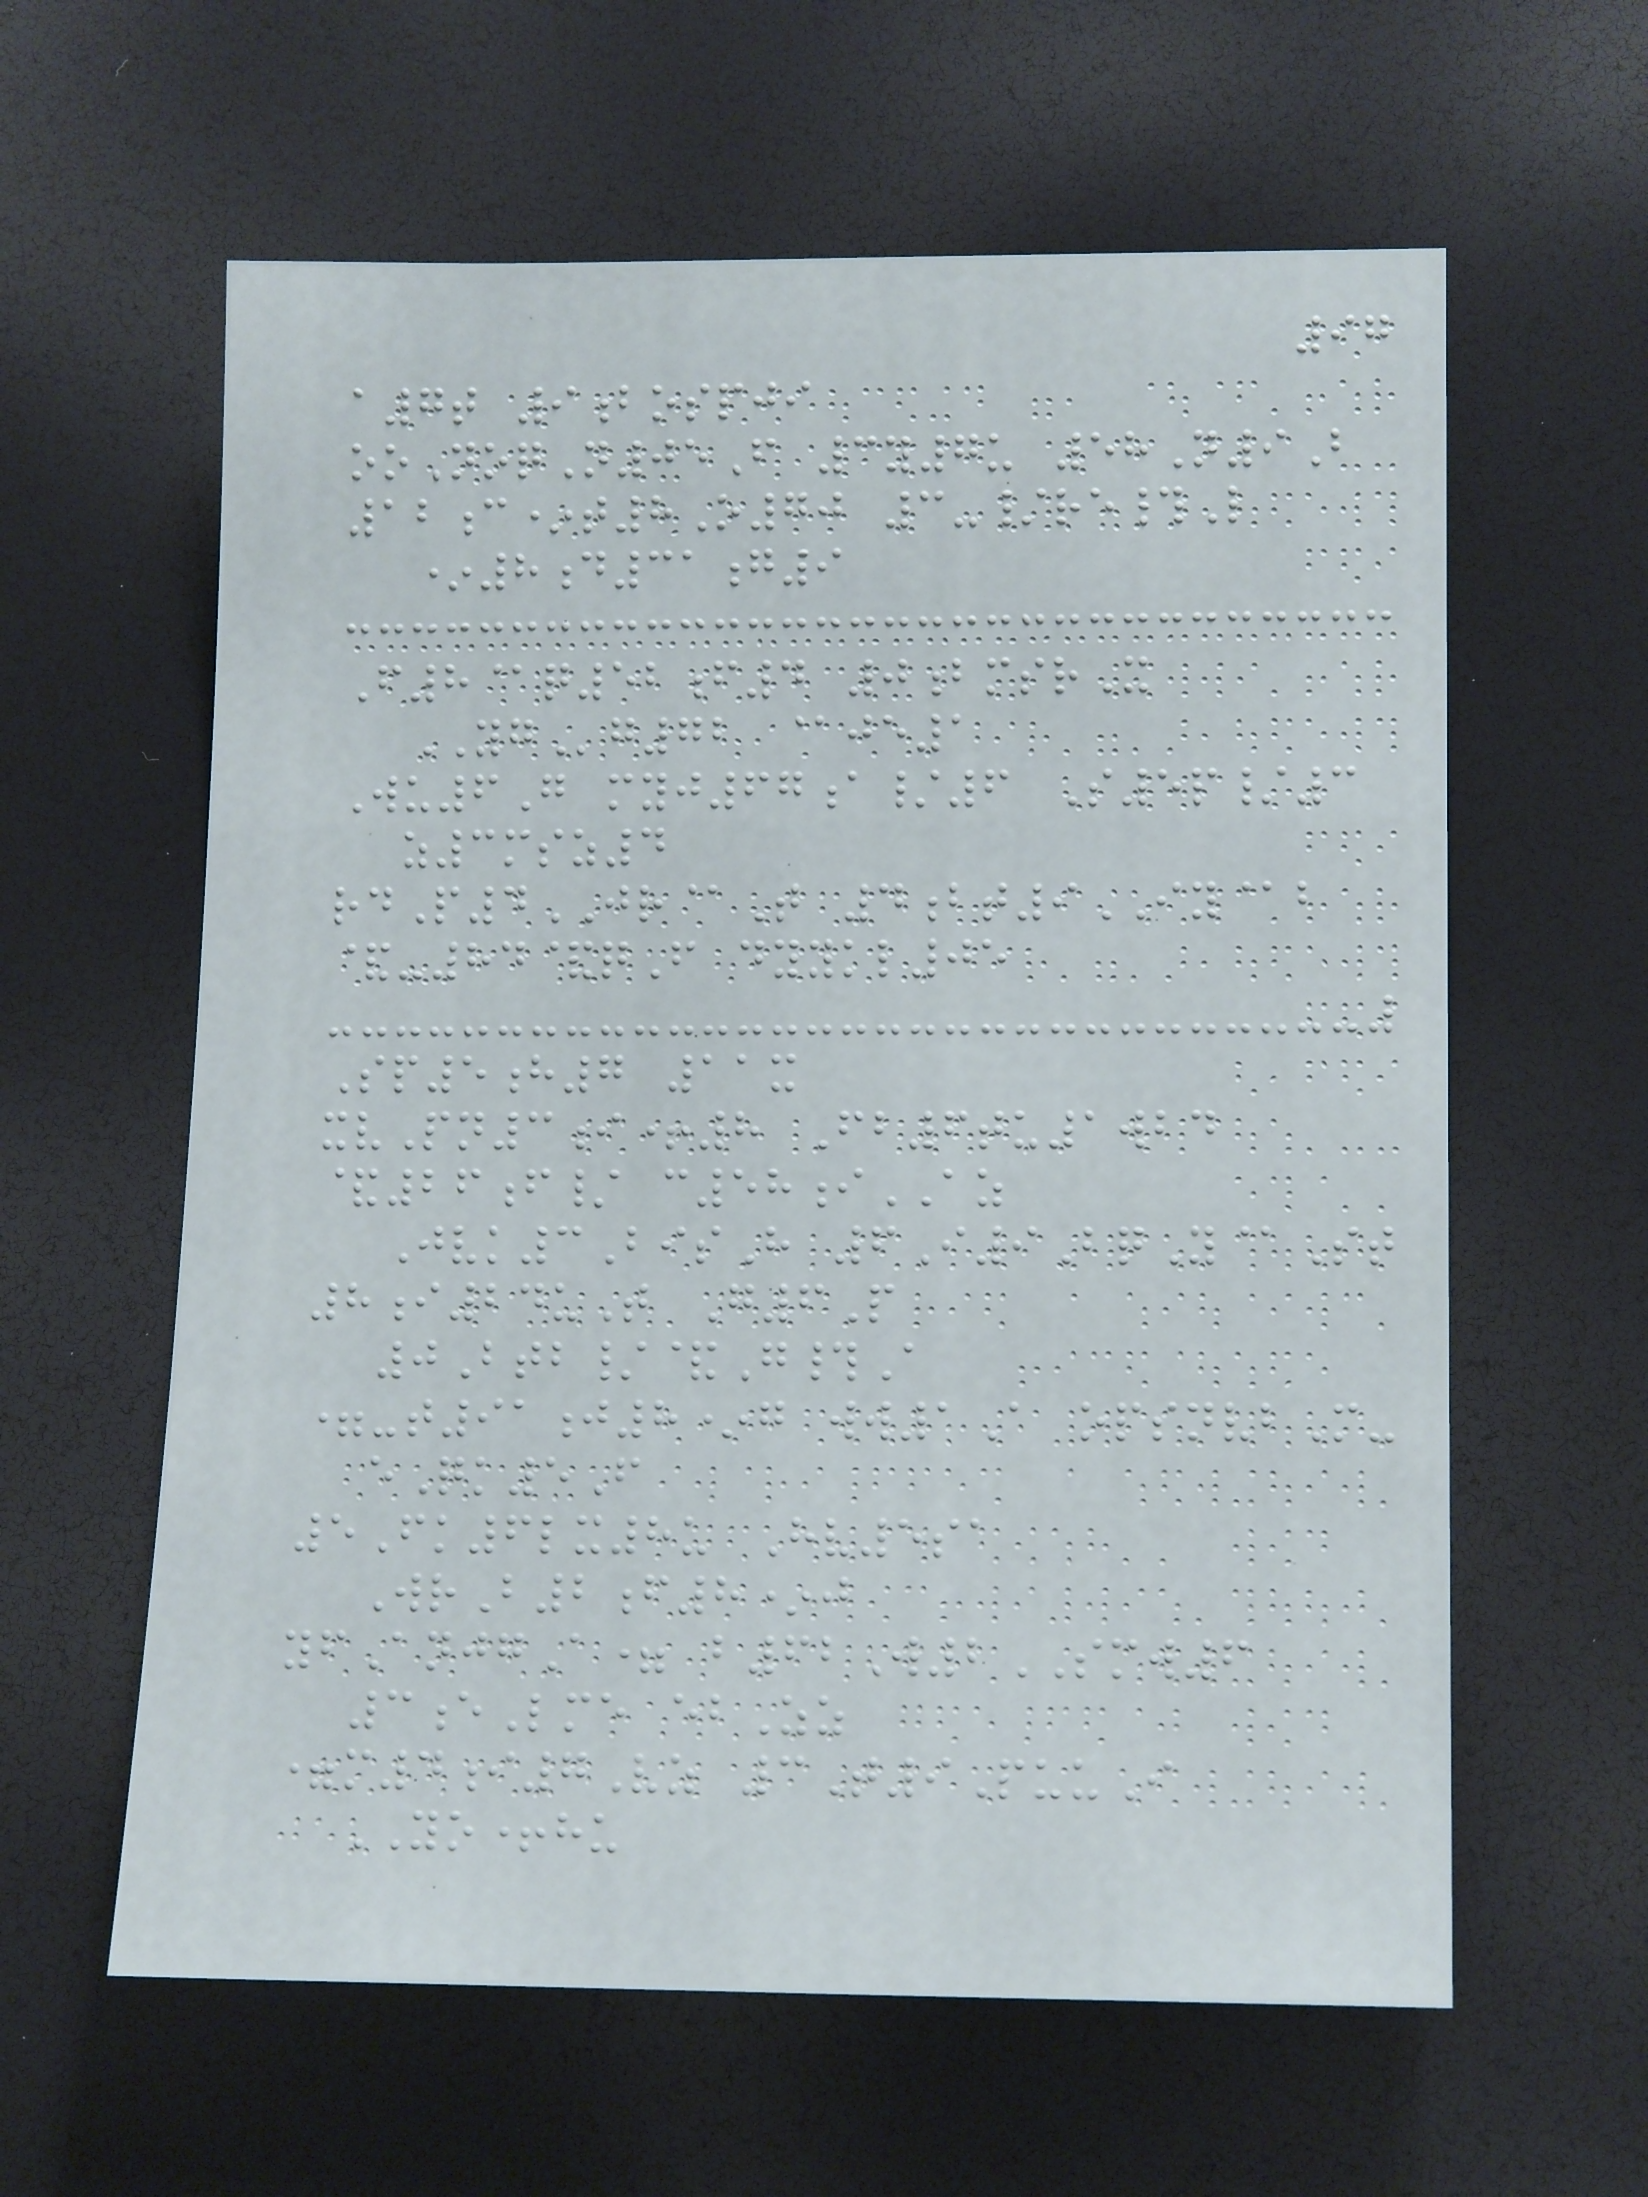97
a7t 9bospji
ooNoqN05F 3y7u 58N9B
12c*t8O70 3-/re#L
*8d31g9
F8@q52f4 0bmsrX
YGg72 @je1
Wu6G myj67a/6 S5p/3
z3msz4
rdP4JR@T 4bt9IY@b
&-84&qF dyykl05
Sp5h7 11x
xvPn3i+8 Fb6tu1wbd
&26f/ c58iAZ
Jvk3BisH 6I9BqY@St
8i24uT G6P
0Btb/&G#A
=-t91j8*g ww1A opsnvbM-
eQk5F
5Fk6lx8u Hv5sa
WrB2f8*j
yfAnjgA= b62W2SMW6
3eLme ebZz
=m4i7Vz 3T9PuuI
YO+hu
